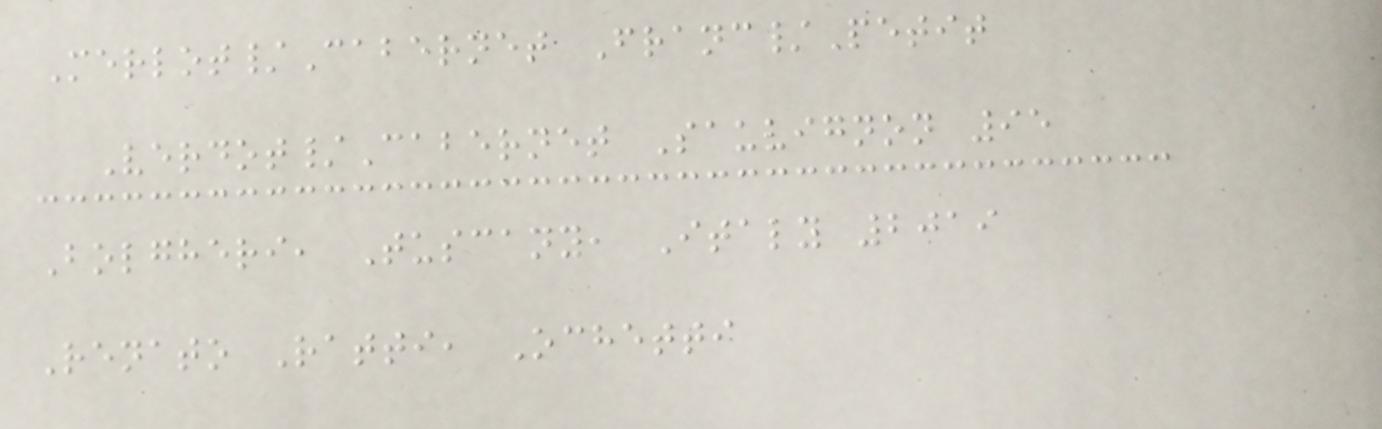Merlot/Cabernet Franc/Petit
Verdot/Cabernet Sauvignon 95
Bolgheri, Tuscany, Italy 2019
Renato Ratti, Ochetti
